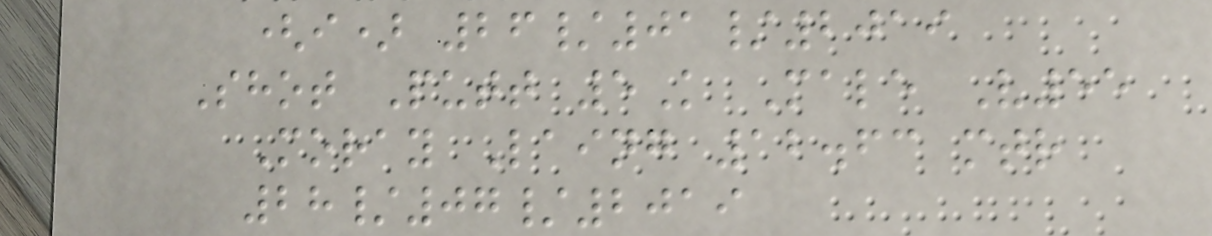(i) 26/01/2019
Shot Putt 5K Male V55
Moray Laing 12.63 mtr
28/07/2019
